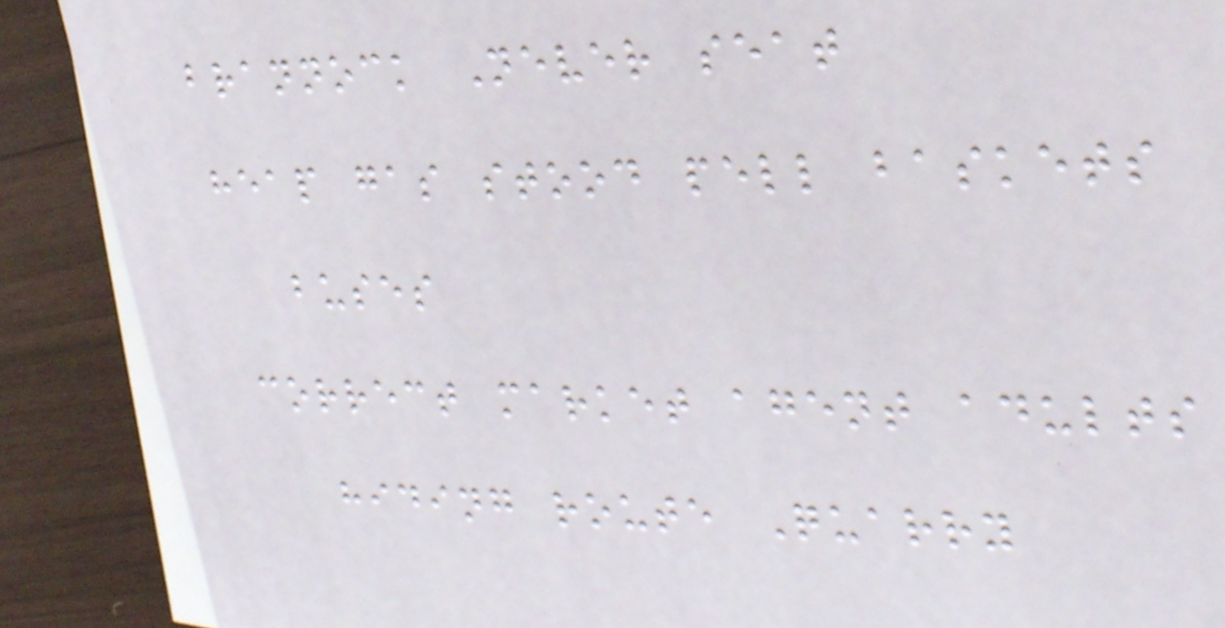brannock Never seat
heap gas stood pell baskets
buses
correct market agent adults
hiding route Quarry
